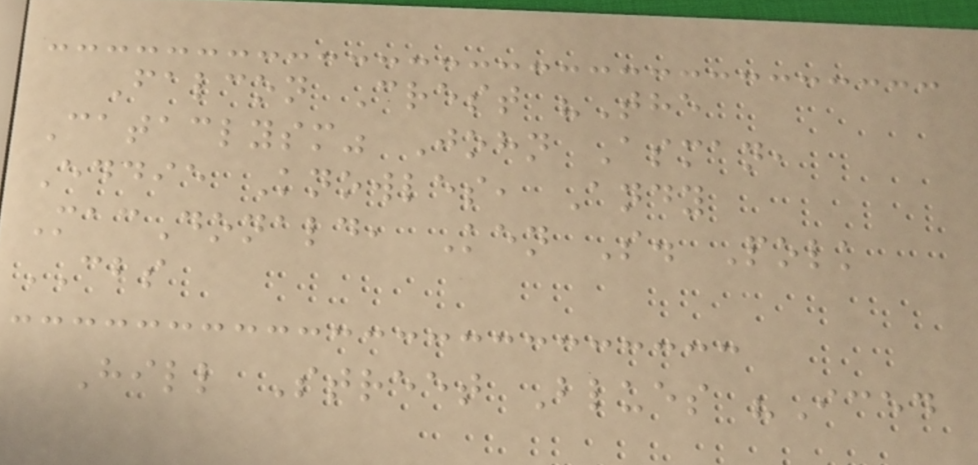Falcon Crest "The
Cataclysm" John Asman,
Eddie Knowles, Andy
MacDonald, Ken S. Polk
CBS
Hill Street Blues "Iced
